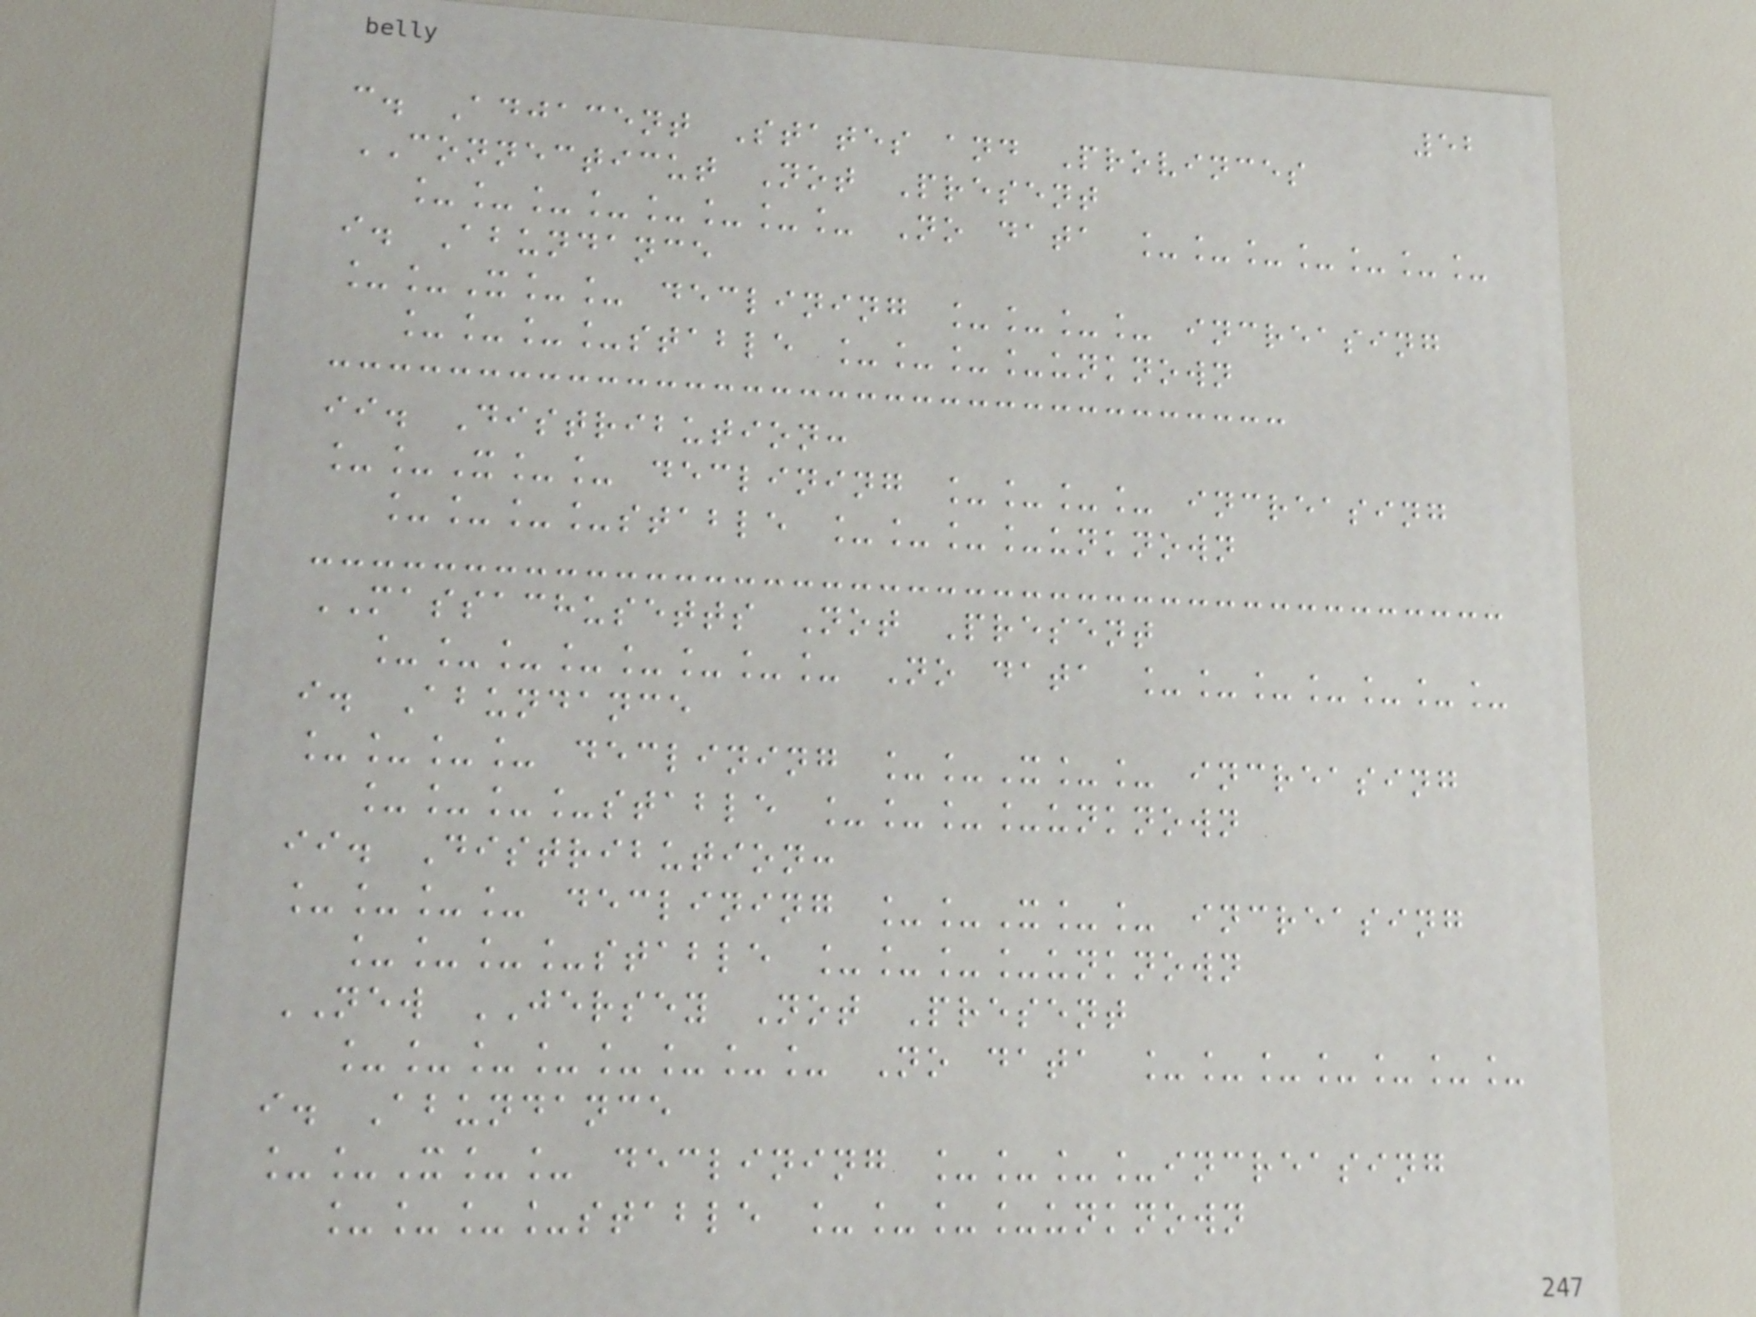52
c. Adjacent States and Provinces
CONNECTICUT Not Present
________ No data _______
i. Abundance
__X__ declining ____ increasing
____stable ____unknown
ii. Distribution:
__X__ declining ____ increasing
____stable ____unknown
MASSACHUSETTS Not Present
________ No data _______
i. Abundance
____ declining __X__ increasing
____stable ____unknown
ii. Distribution:
____ declining __X__ increasing
____stable ____unknown
NEW JERSEY Not Present
________ No data _______
i. Abundance
__X__ declining ____increasing
____stable ____unknown
